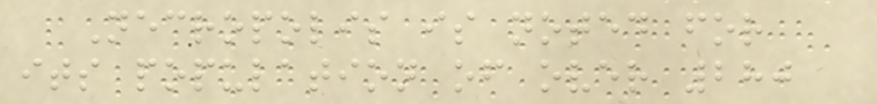Necropolis is noted for
its population of over 280
